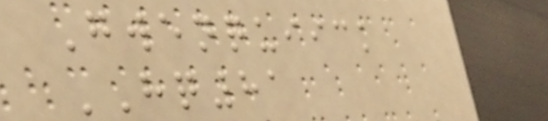Gwenquiick
HQ81
